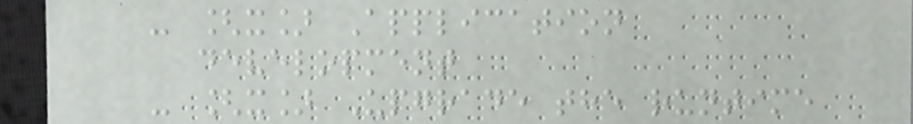- [x] Application
development
- [x] Upgrade the runtime
